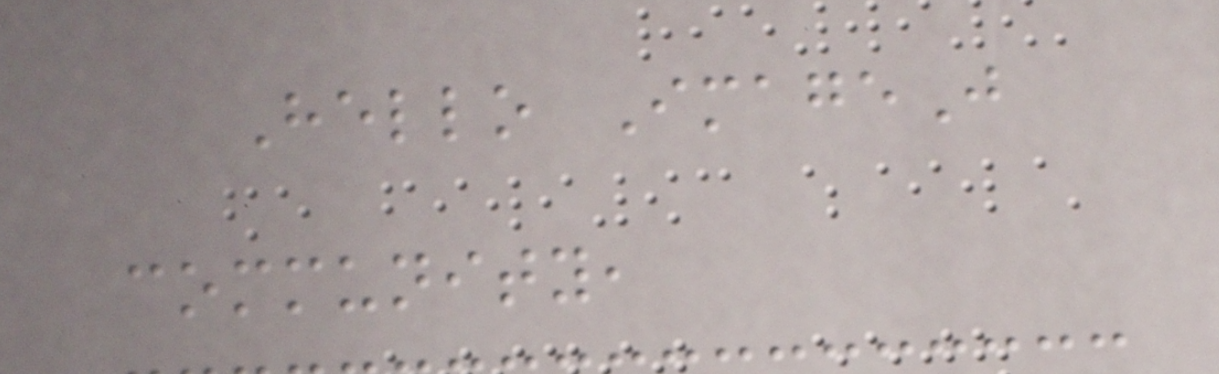Hello ImageJ
community,
